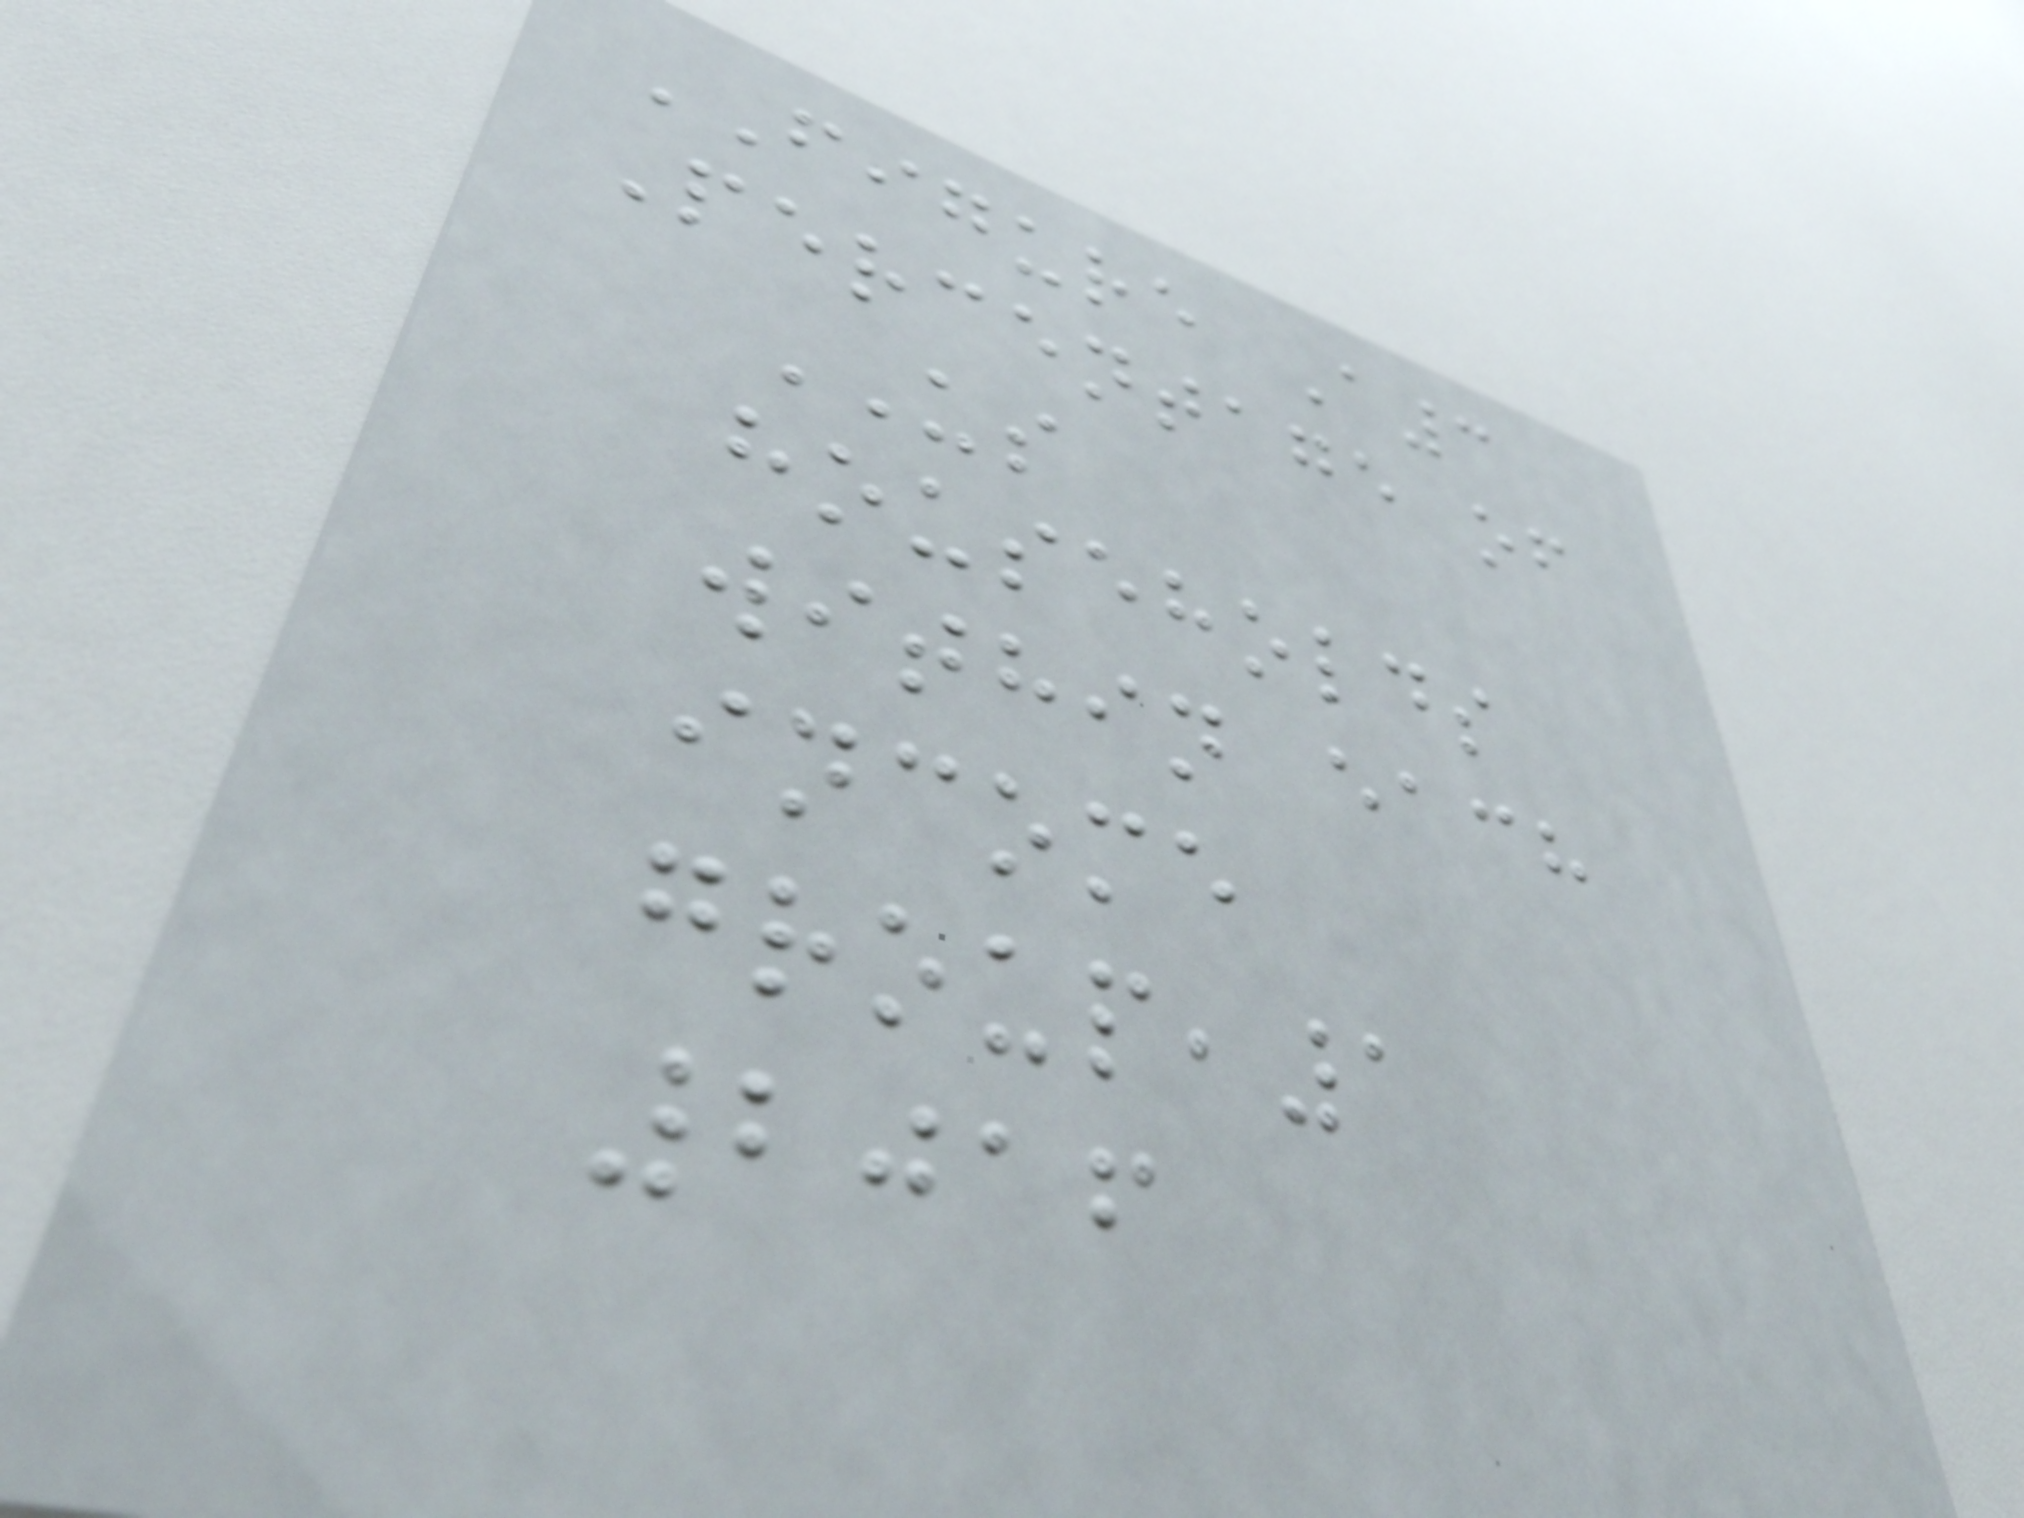FIGURE A3
Percentage of
US
households
within each
income
group,1
2016
